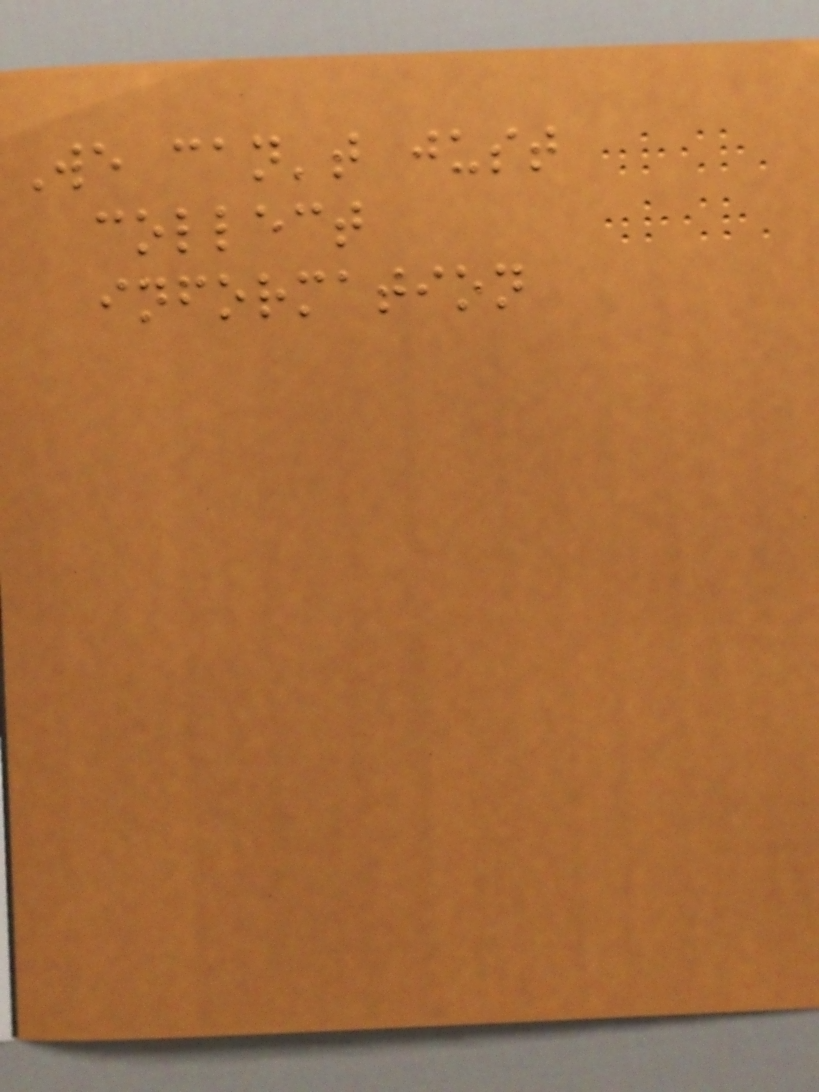We can't just
collect
information
